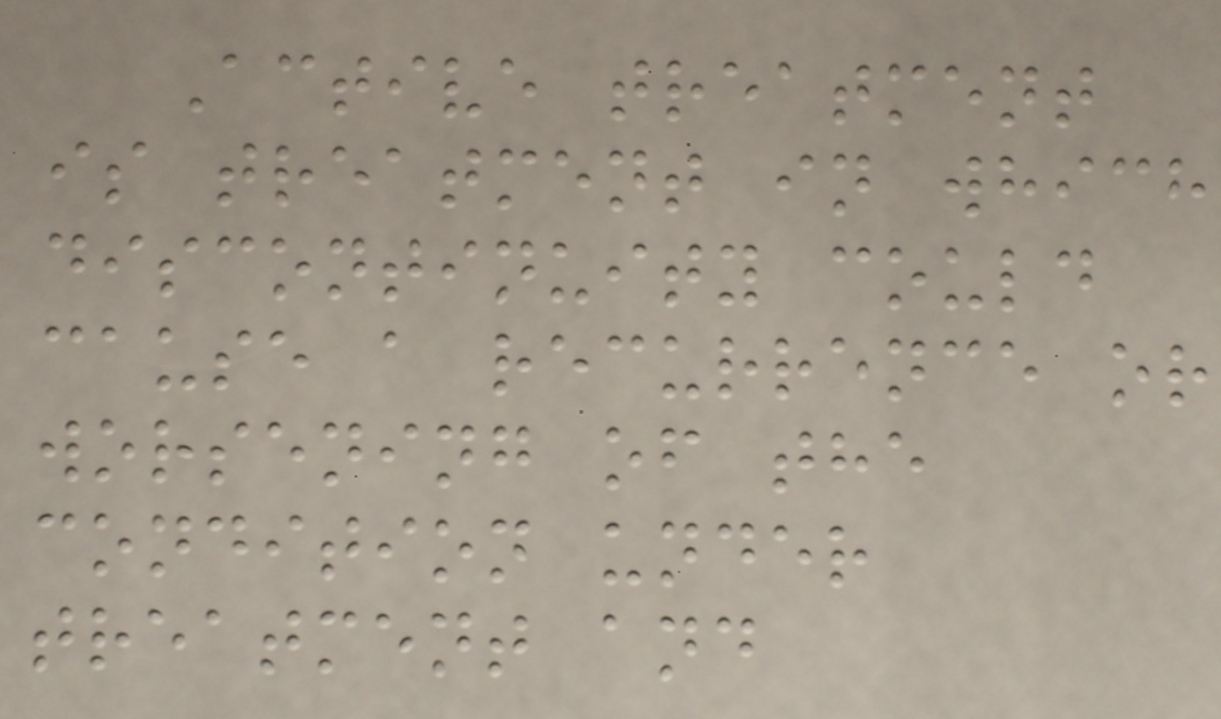Active treatment
is treatment in which
discontinuity could
cause a recurrence or
worsening of the
condition under
treatment and
